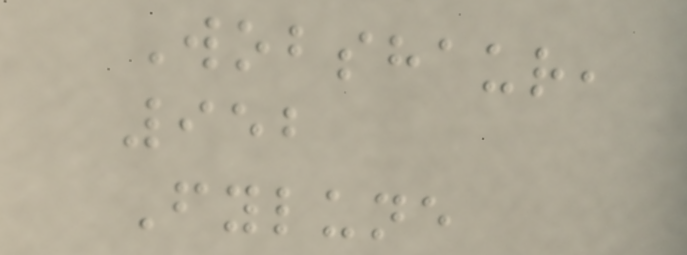Wobshaur,
952
Fylune
